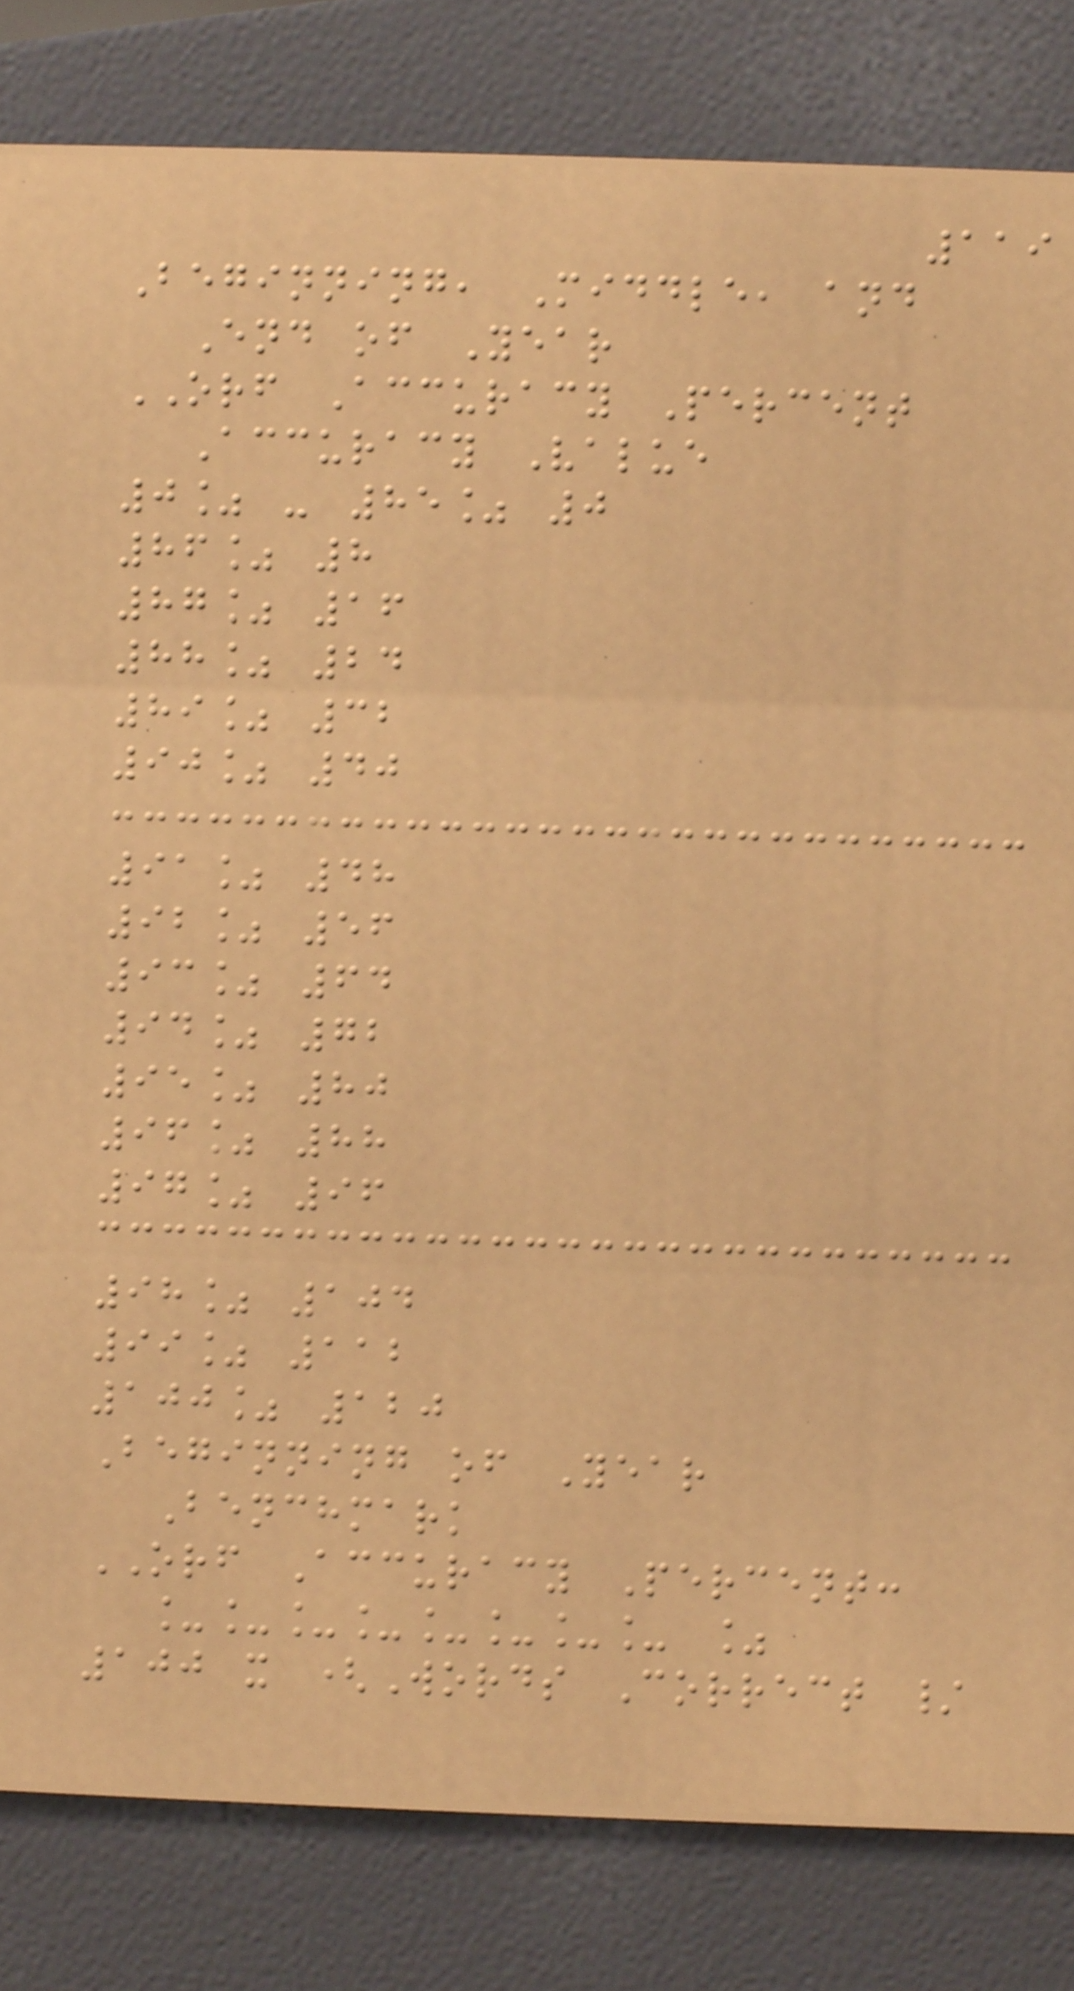119
Beginning, Middle, and
End of Year
ORF Accuracy Percent
Accuracy Value
0% - 85% 0
86% 8
87% 16
88% 24
89% 32
90% 40
91% 48
92% 56
93% 64
94% 72
95% 80
96% 88
97% 96
98% 104
99% 112
100% 120
Beginning of Year
Benchmark
ORF Accuracy Percent:
________ %
100 x (Words Correct /
